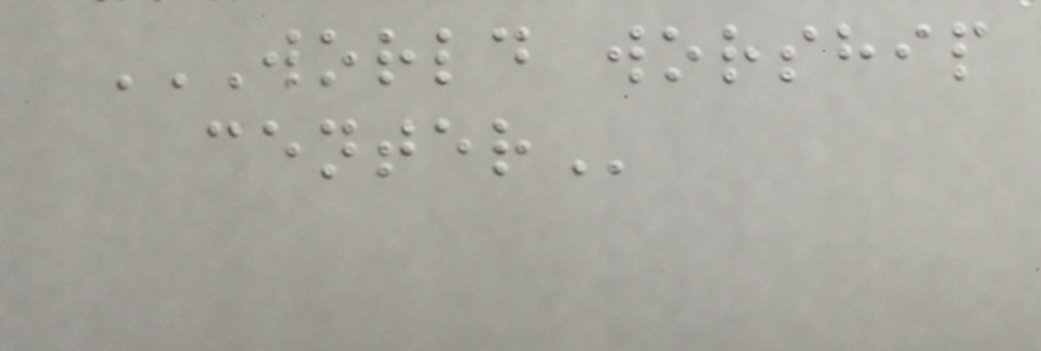WORLD WORSHIP
CENTER
